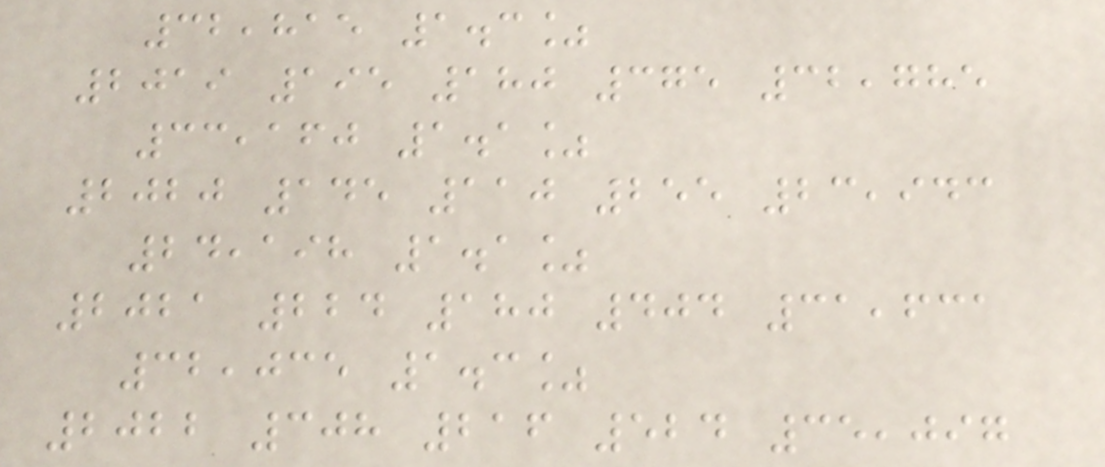32,815 1.3%
2019 195 180 375 32,785
33,160 1.1%
2020 145 110 255 23,943
24,198 1.1%
2021 224 180 404 31,631
32,035 1.3%
2022 308 216 524 35,097
